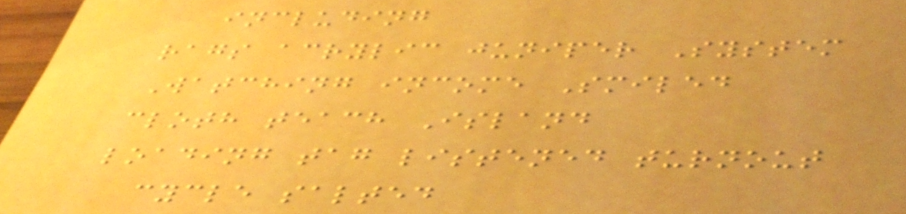including
rags acrylic juniper System
Watching income Smiled
cloth teach Island
loading tag listened turnout
cycle salted
